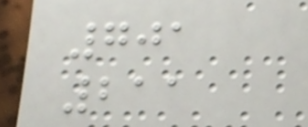701
211
